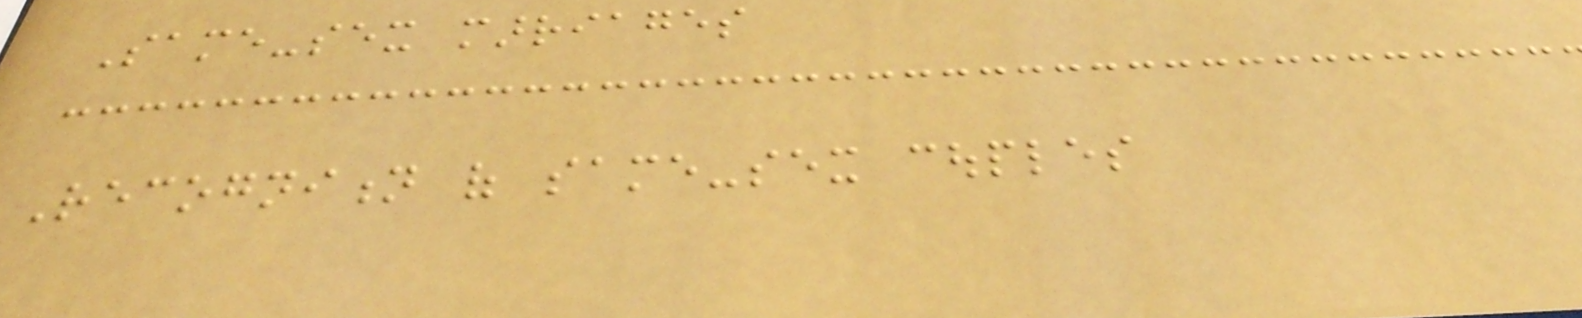Same-sex marriages
Recognition of same-sex couples
